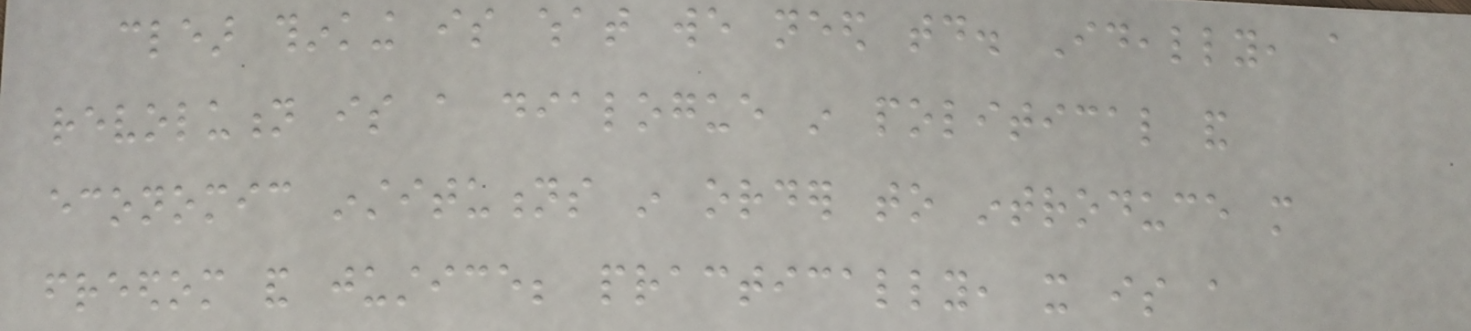clear thinking is what we need today. Ideally, a
revolution is a dialogue in political and
economic institutions in order to introduce more
freedom and justice; practically, it is a
